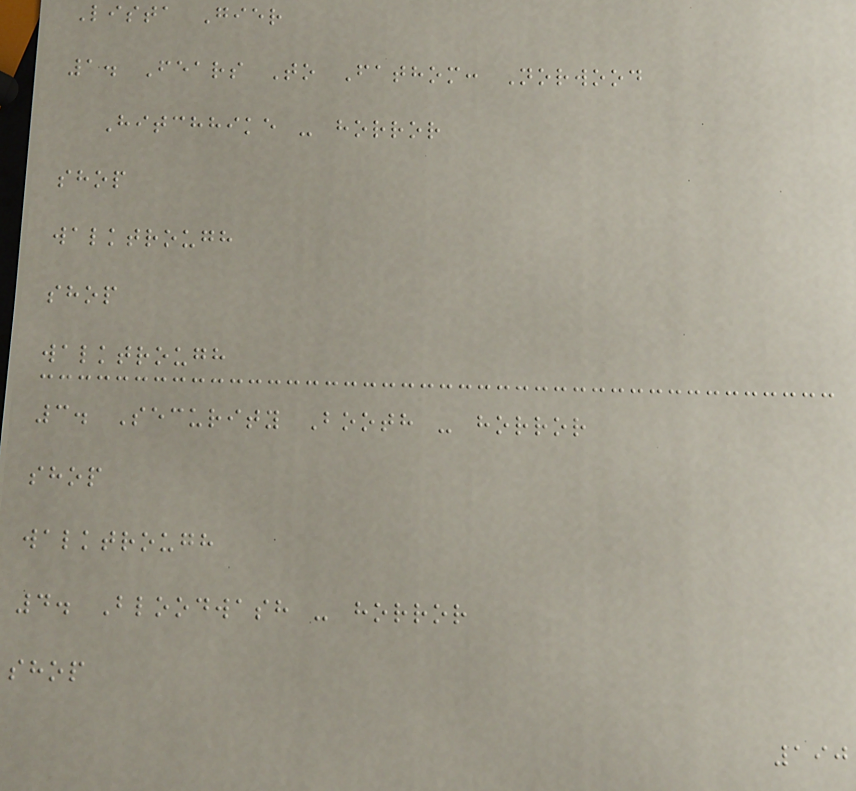Lista Gier
1. Fears To Fathom: Norwood
Hitchhike - horror
shop
walktrough
shop
walktrough
3. Security Booth - horror
shop
walktrough
4. Bloodwash - horror
shop
190
